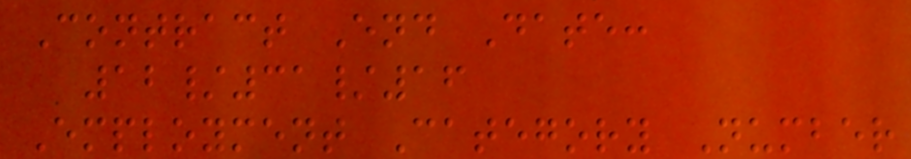Contract End Date:
12/31/16
Employment Category Number
